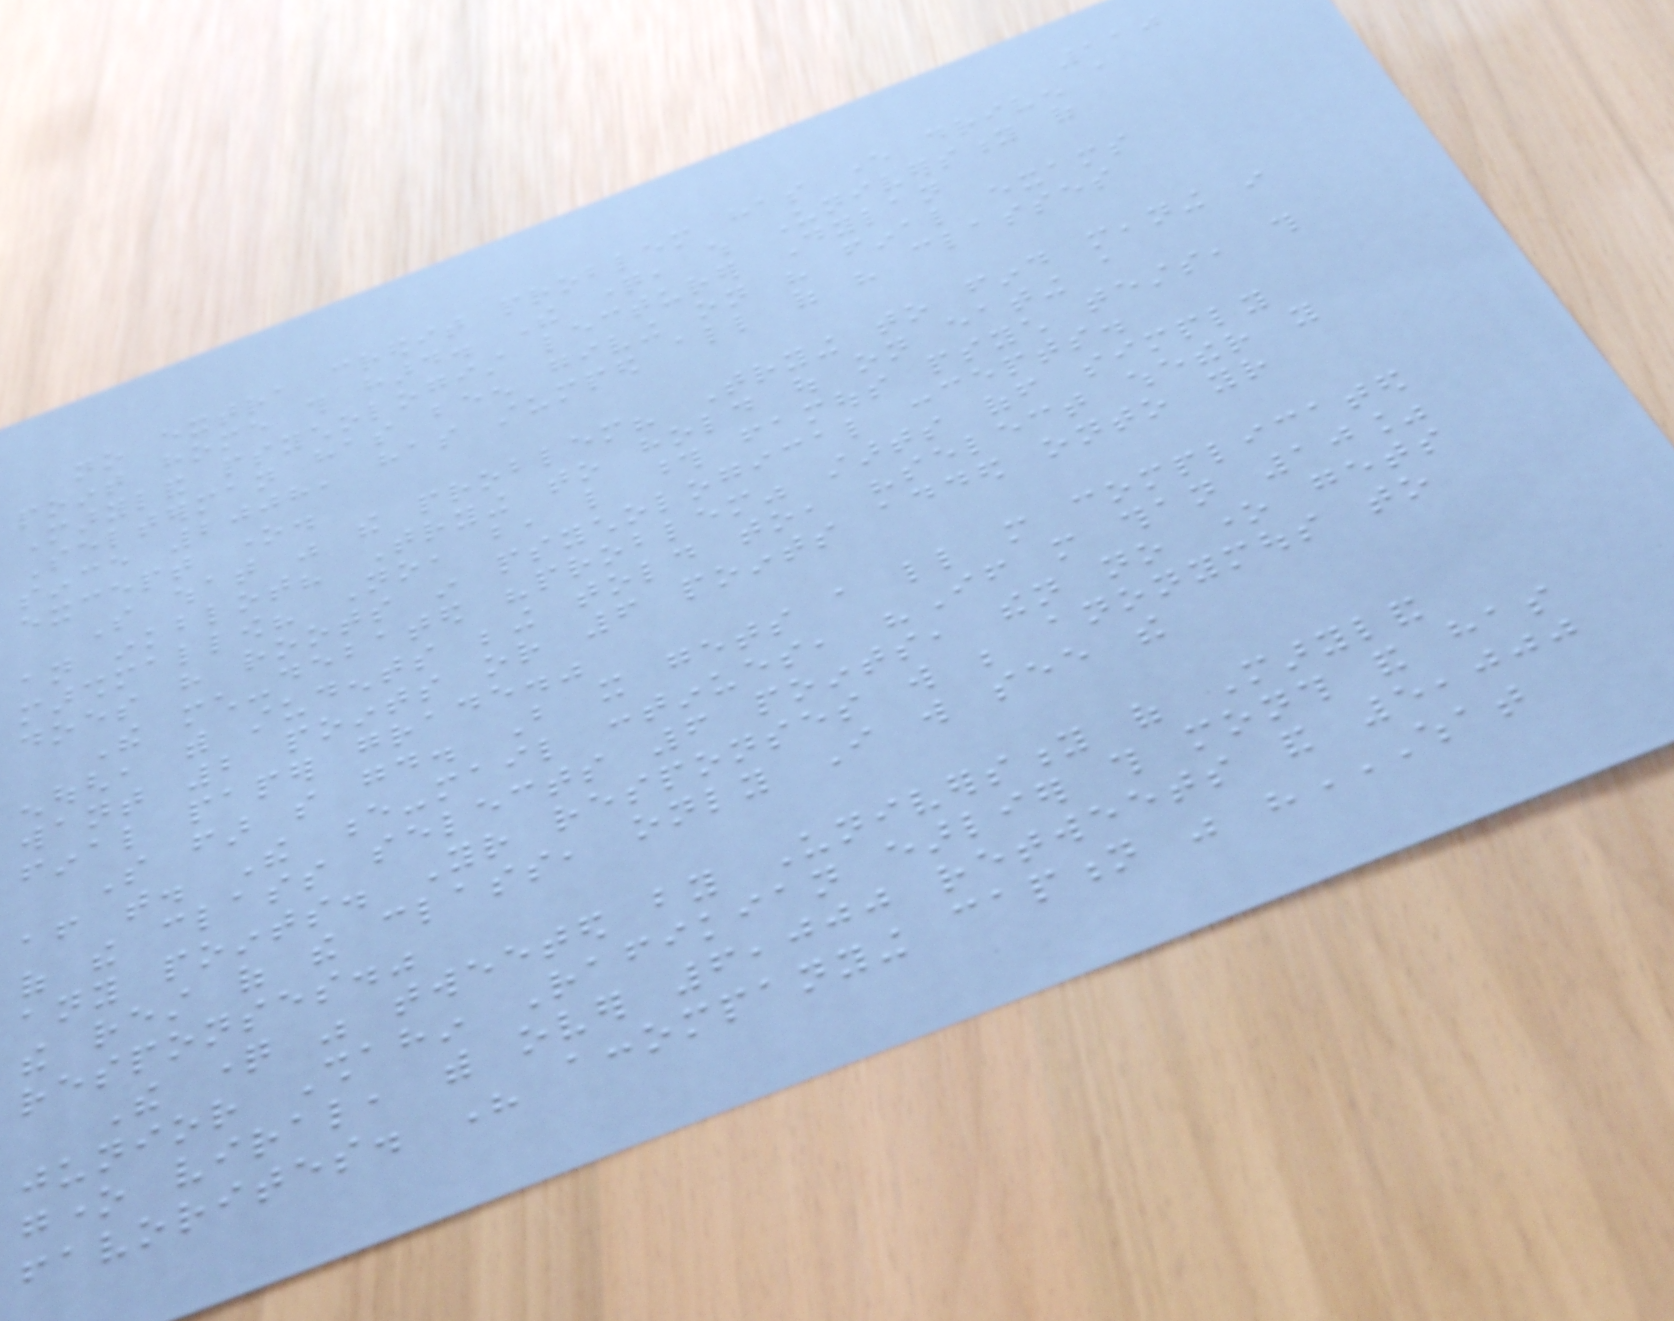110
no extra credit problem has ever driven a
point home this hard. The question, which University of
Maryland psychologist lecturer Dylan
Selterman has been giving on his final exams
since 2008, has stumped all of his classes
except one.
So what was the problem? Trying to find meaning in
an inkblot? Trying to hold out on eating a
marshmallow? No, but, like those famous psych tests, this
does have roots in psychological concepts.
The much-debated "problem" starts off simply
enough, with students being told to, "select whether you
want 2 points or 6 points added onto your
final paper grade."
So far so good. But it gets a little more complicated
after that. The e-mail continues, "If more than 10%
of the class selects 6 points, then no one gets
any points. Your responses will be anonymous to
the rest of the class, only I will see the
responses."
The question was tweeted by University of Maryland
junior Shahin Rafikian earlier this month and has
gone viral, with over 6,000 retweets and 5,000
favorites. His accompanying caption was "WHAT
